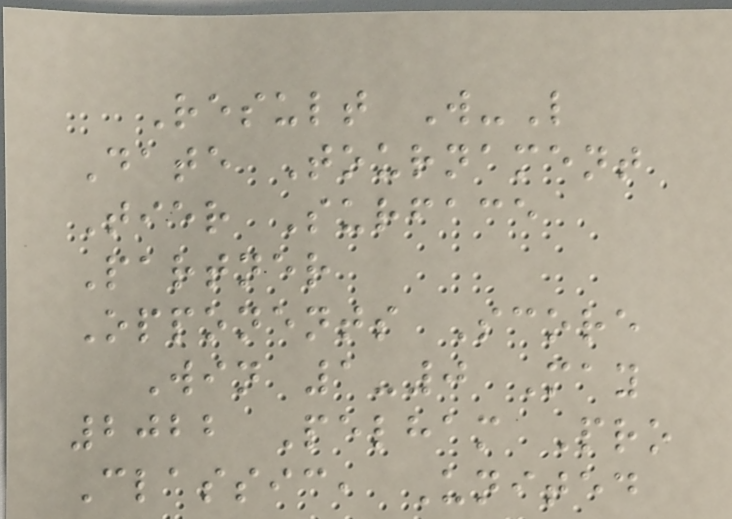Result W-L
Date Tournament
Tier Surface
Partner
Opponents Score
Win 1-0 May
2022 Pelham Pro
Classic, United
